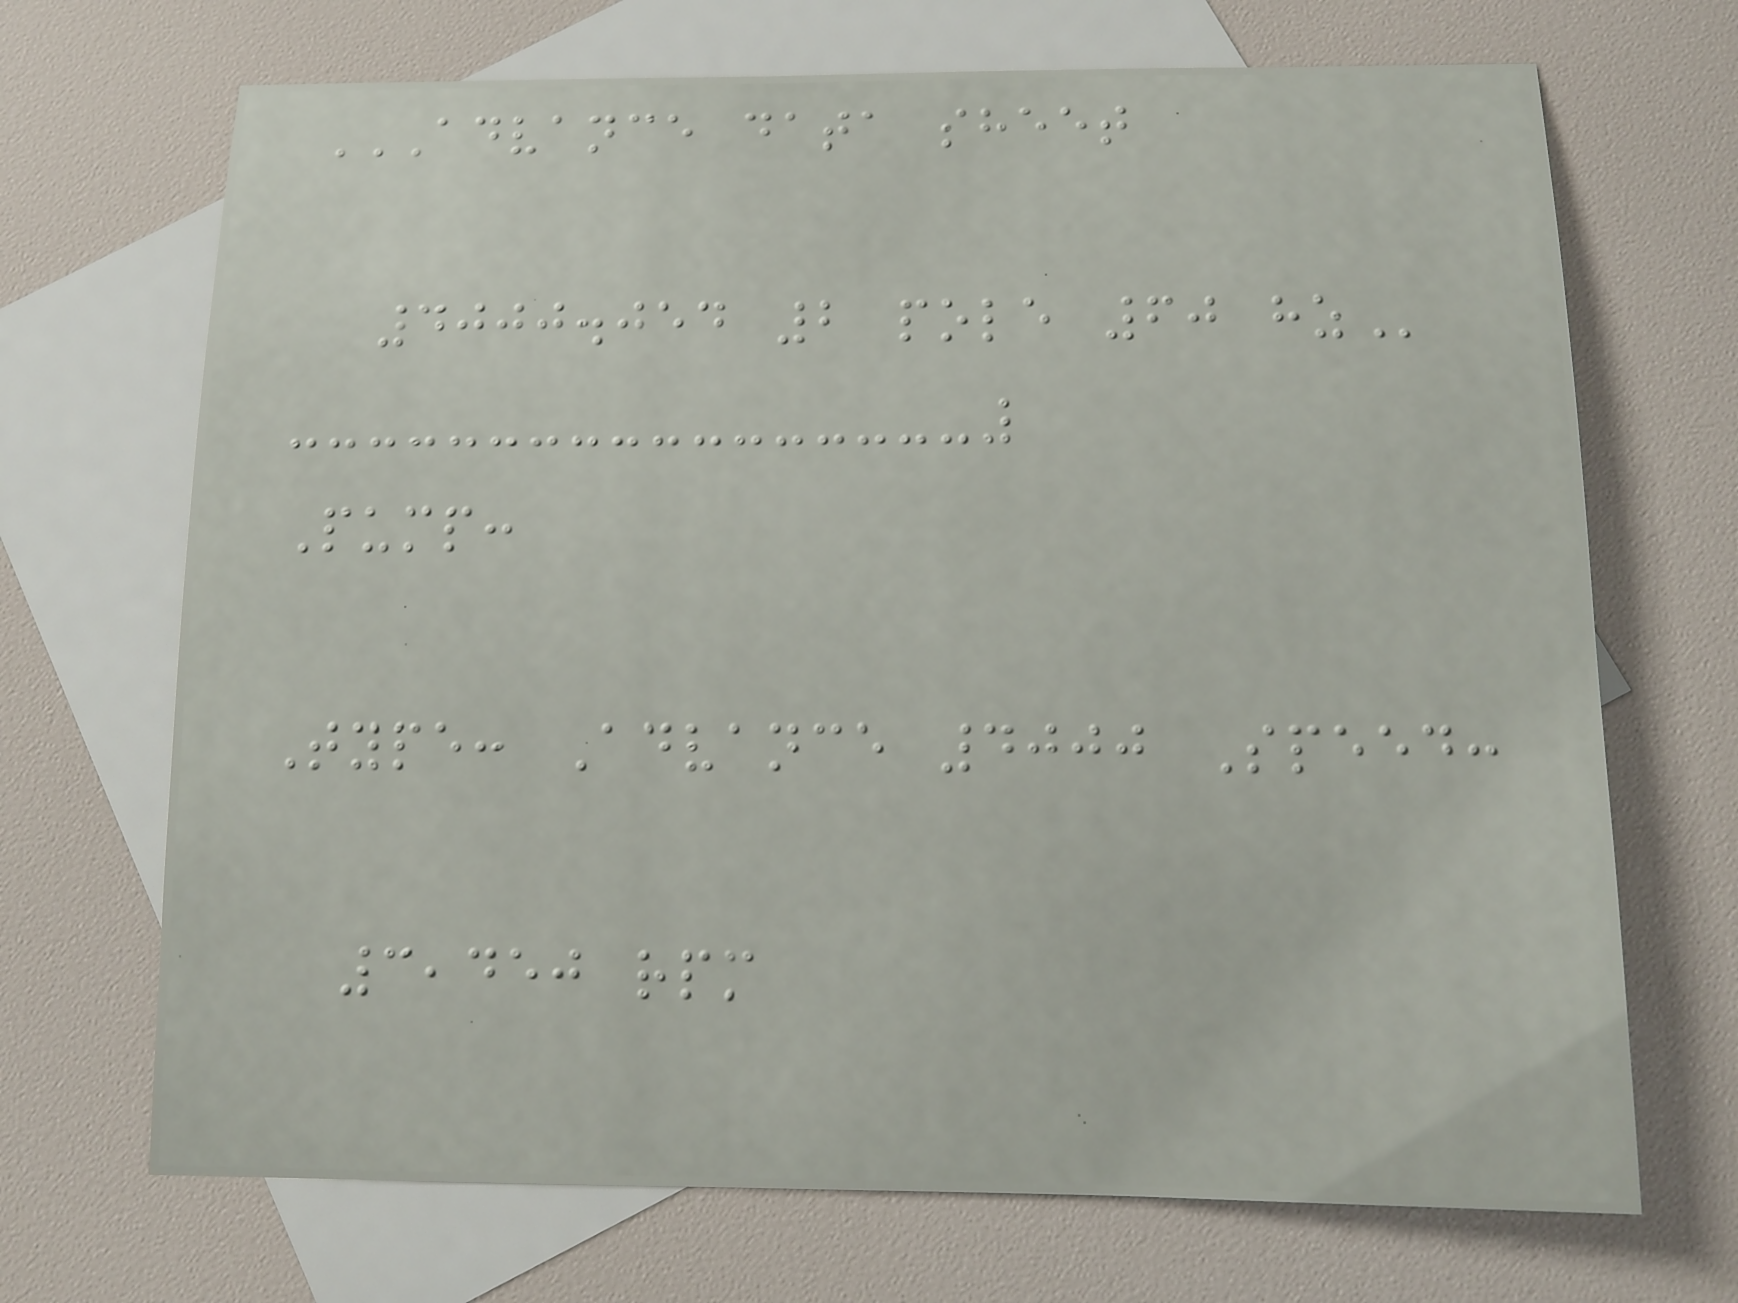ADVANCE DATA SHEET
4000.054 2 POLE 60 HZ
Pump:
Type: Advance 4000 Speed:
3,450 rpm
